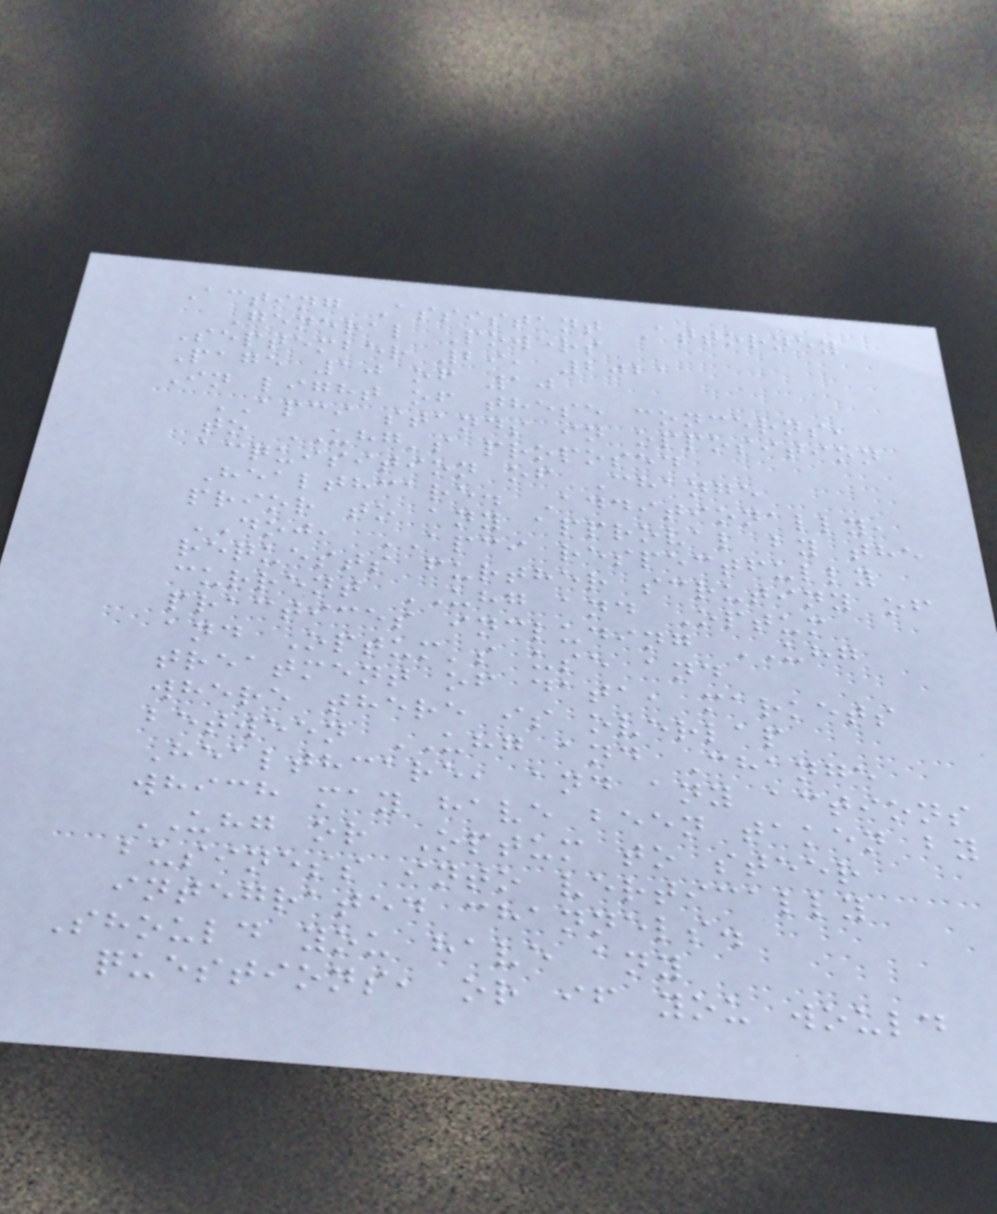Acting Assistant Attorney
General Powers
September 29, 2021
Page 10 of 10
In light of these concerns,
APCI stands in opposition
to UHG's proposed
acquisition of Change
Healthcare. Additionally,
prior to any approval by the
DOJ, APCI respectfully
requests further scrutiny of
current UHG and Optum
practices including UHG
and Optum's use and
treatment of data, markets
where there is overlap
between UHG and Change
Healthcare, and any actions
which may have been taken by
UHG or Optum to steer
business into vertically
integrated channels.
Should you have any
questions, or if you would
